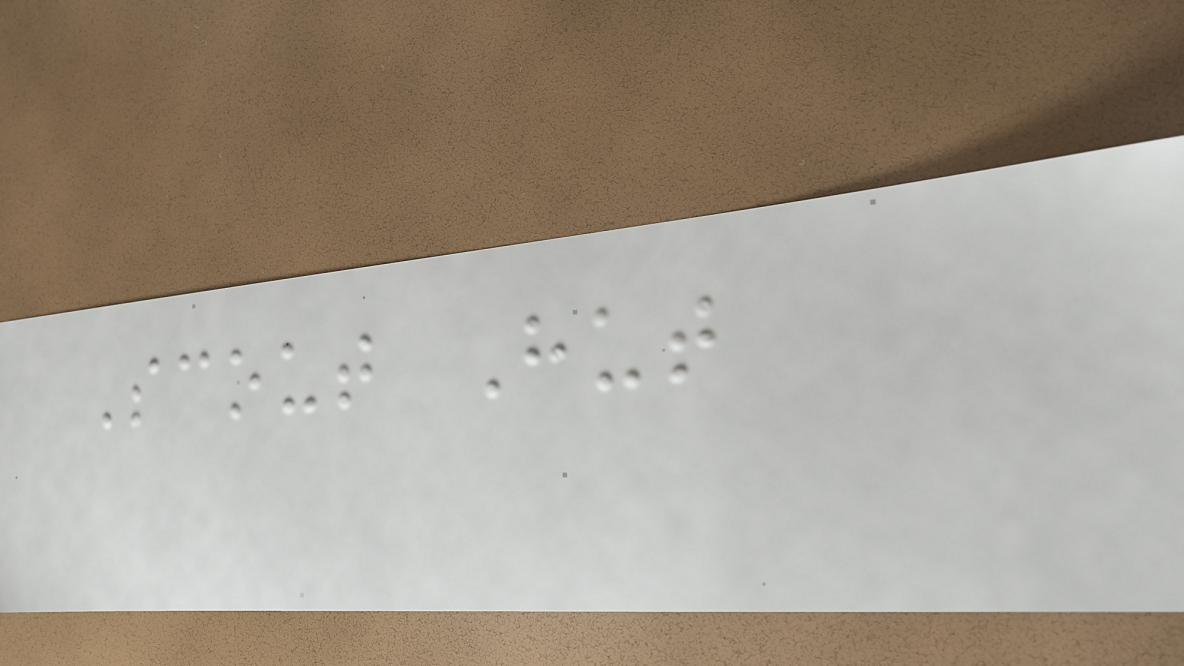Scout Hut
